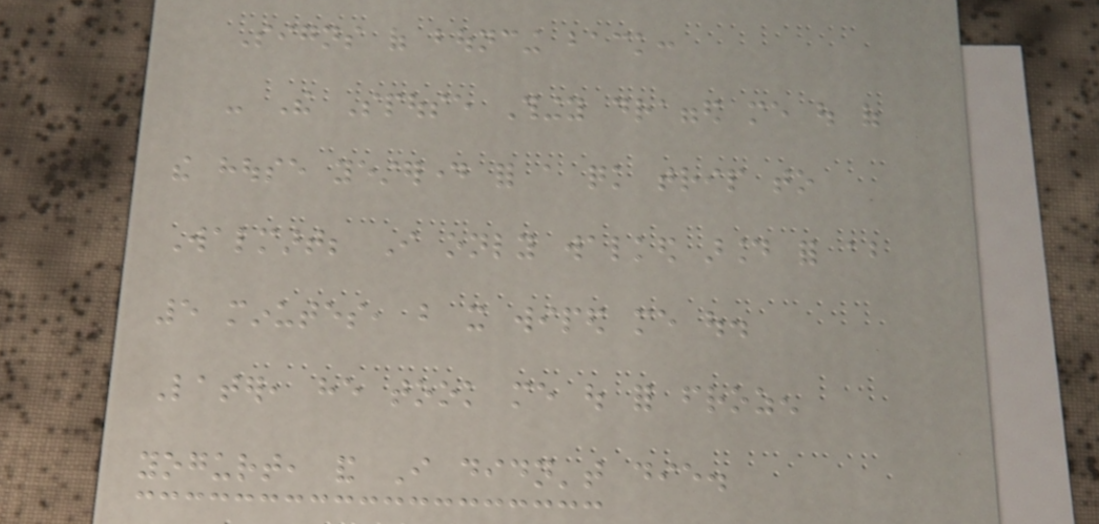Signs of bouncing back:
- The Spouse Thingy dragged me out of
the house yesterday for a quick trip to
Walmart; I only walked around for about
5 minutes, but it wiped me out.
Later, he took me out for frozen
yogurt, and I didn't die.
